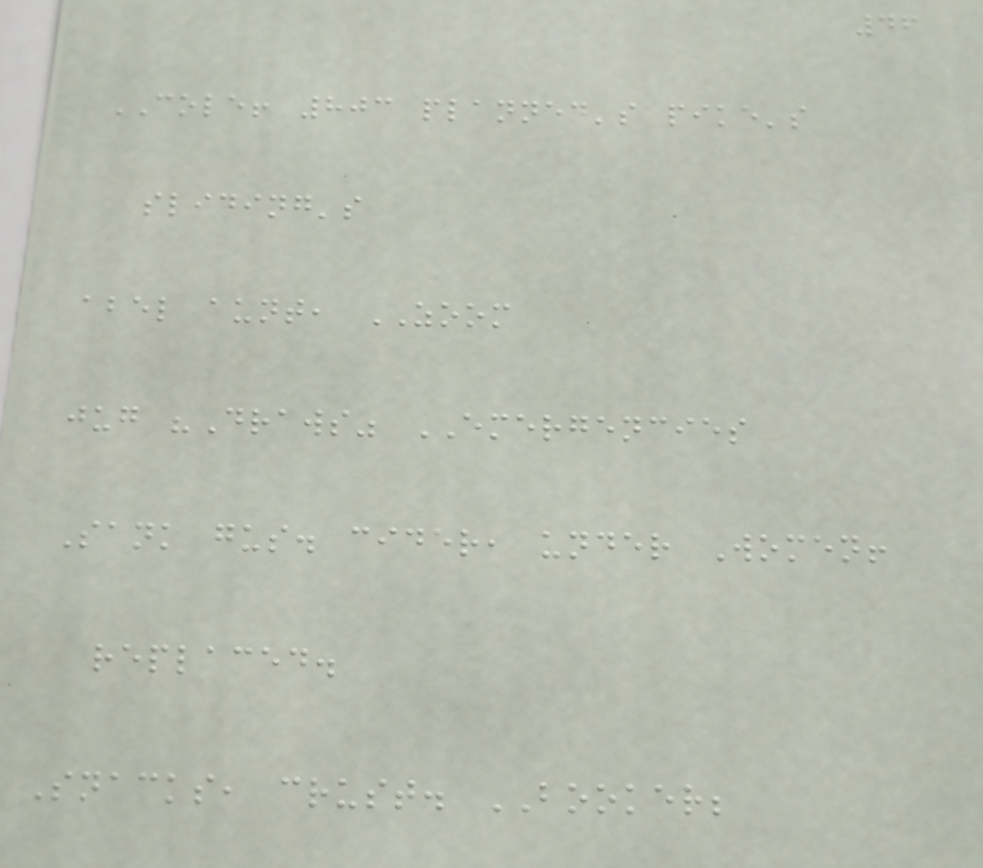46
COLE! 803 planned's pike's
sliding's
abel aunt, ZOOM
jug "Draws" EMERGENCIES
Sank gus. cider, under Women!
replaced.
Snacks, crust. BOOKER;
